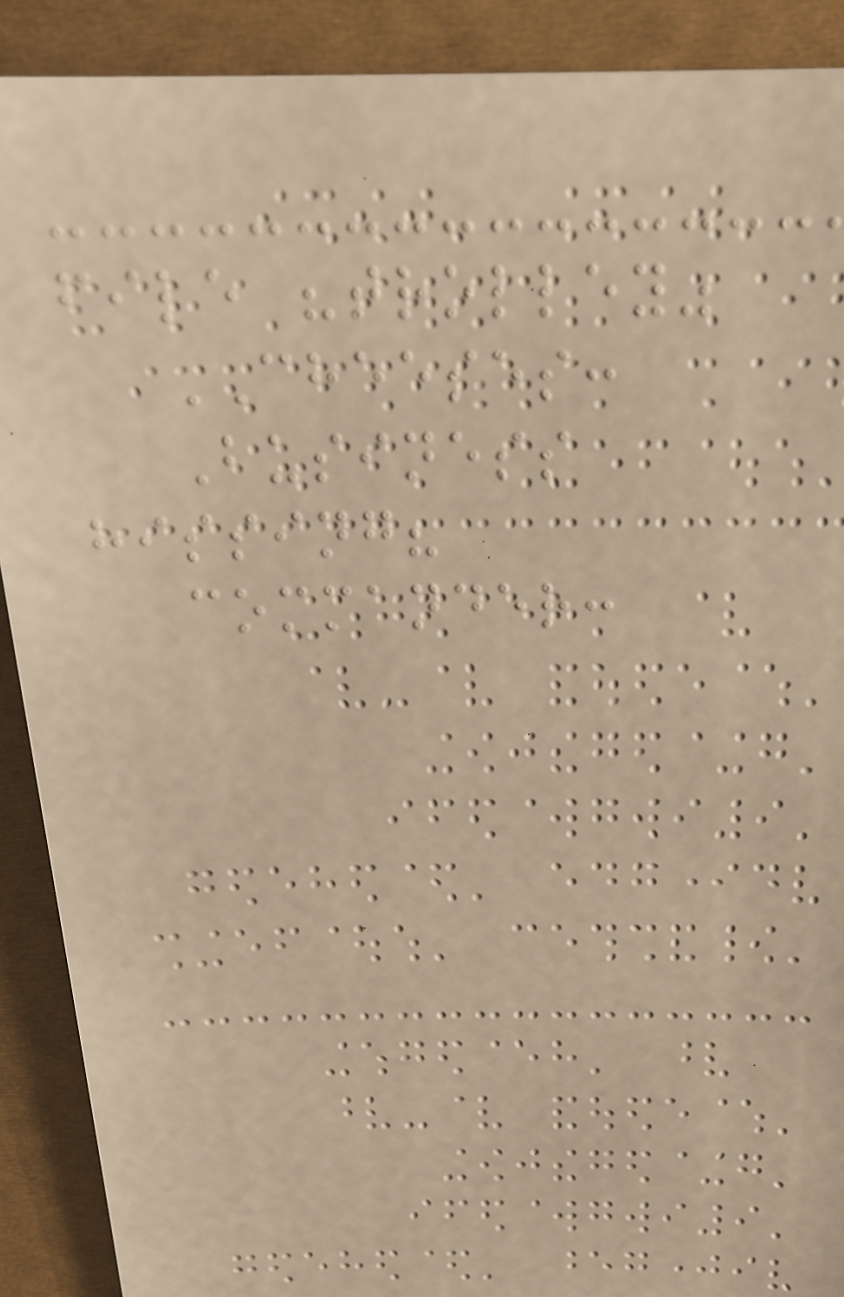file "trolley"
CHEESES:
Business
hissing?
commander:
